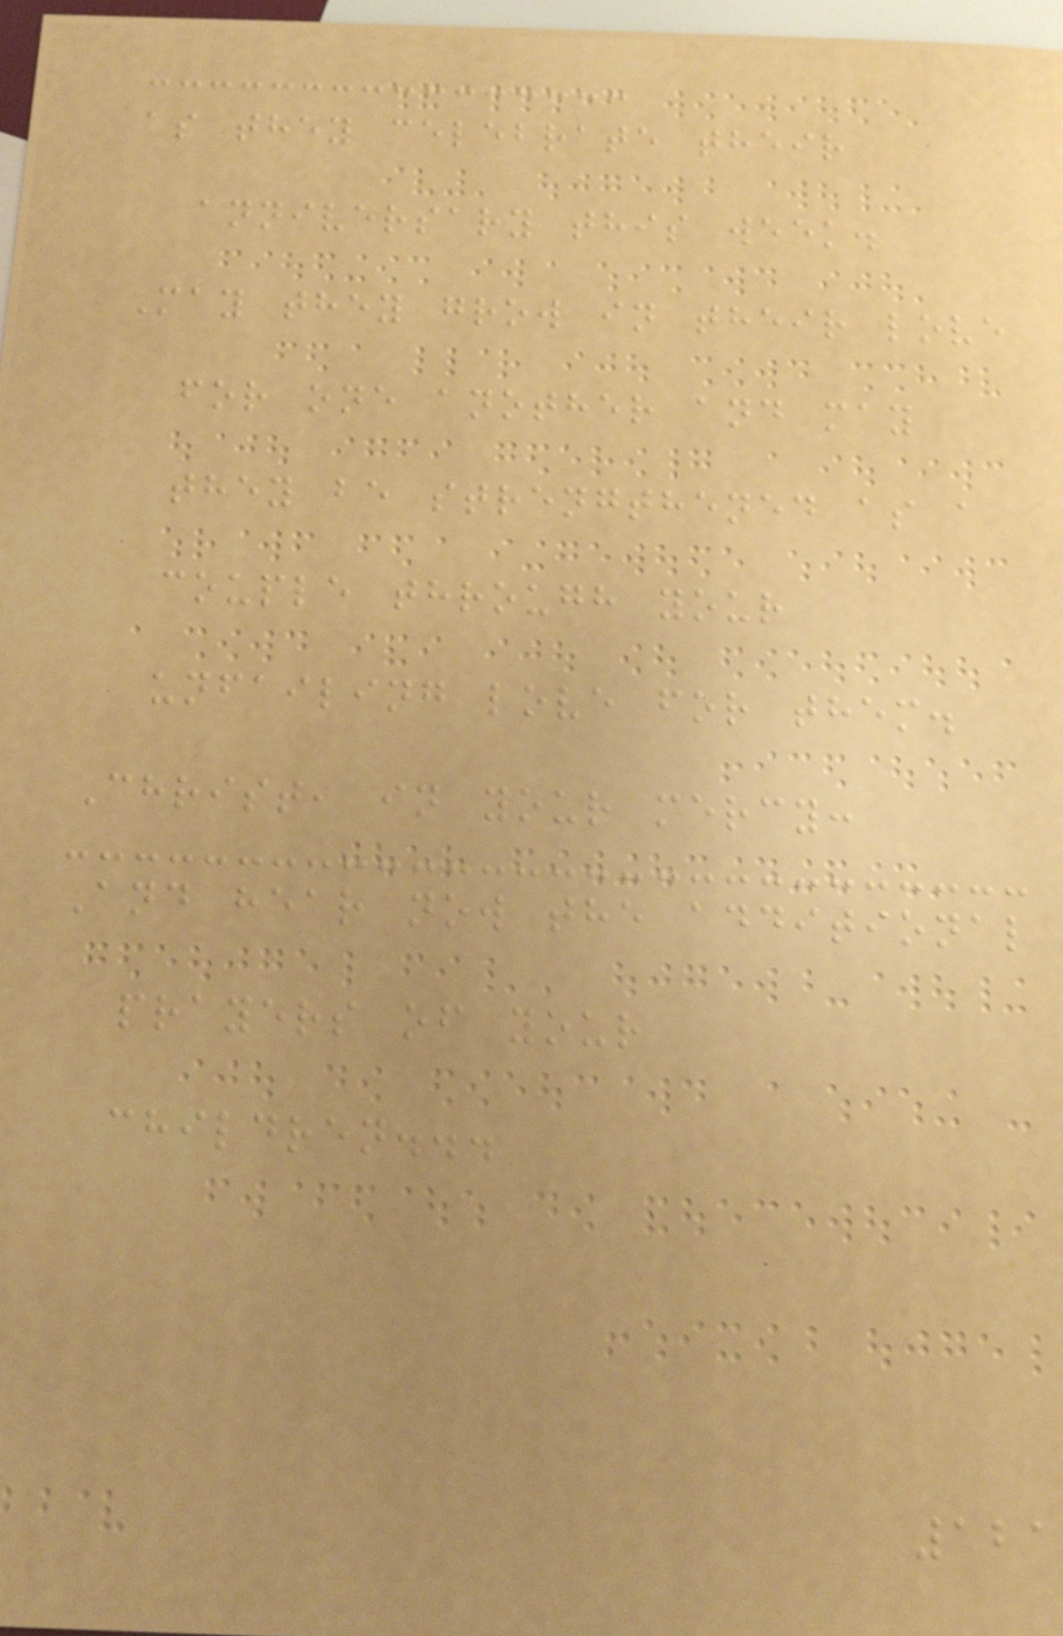as they celebrate their
anniversary this week.
May they grow in their love
for one another and may
they be strengthened as a
couple through your
unfailing love for them.
Christ, in your mercy:
And hear now the additional
prayers of your
children...
121
